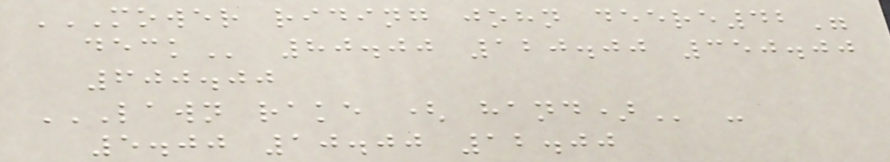MOWER RIDING JOHN DEERE42"
DECK 80.00 120.00 350.00
600.00
LAWN RAKE ( HAND) -
5.00 10.00 12.00
